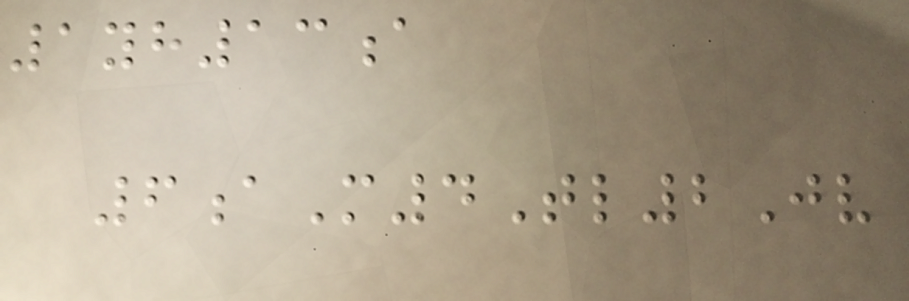1yh13a
6aM4Tl2Jv
